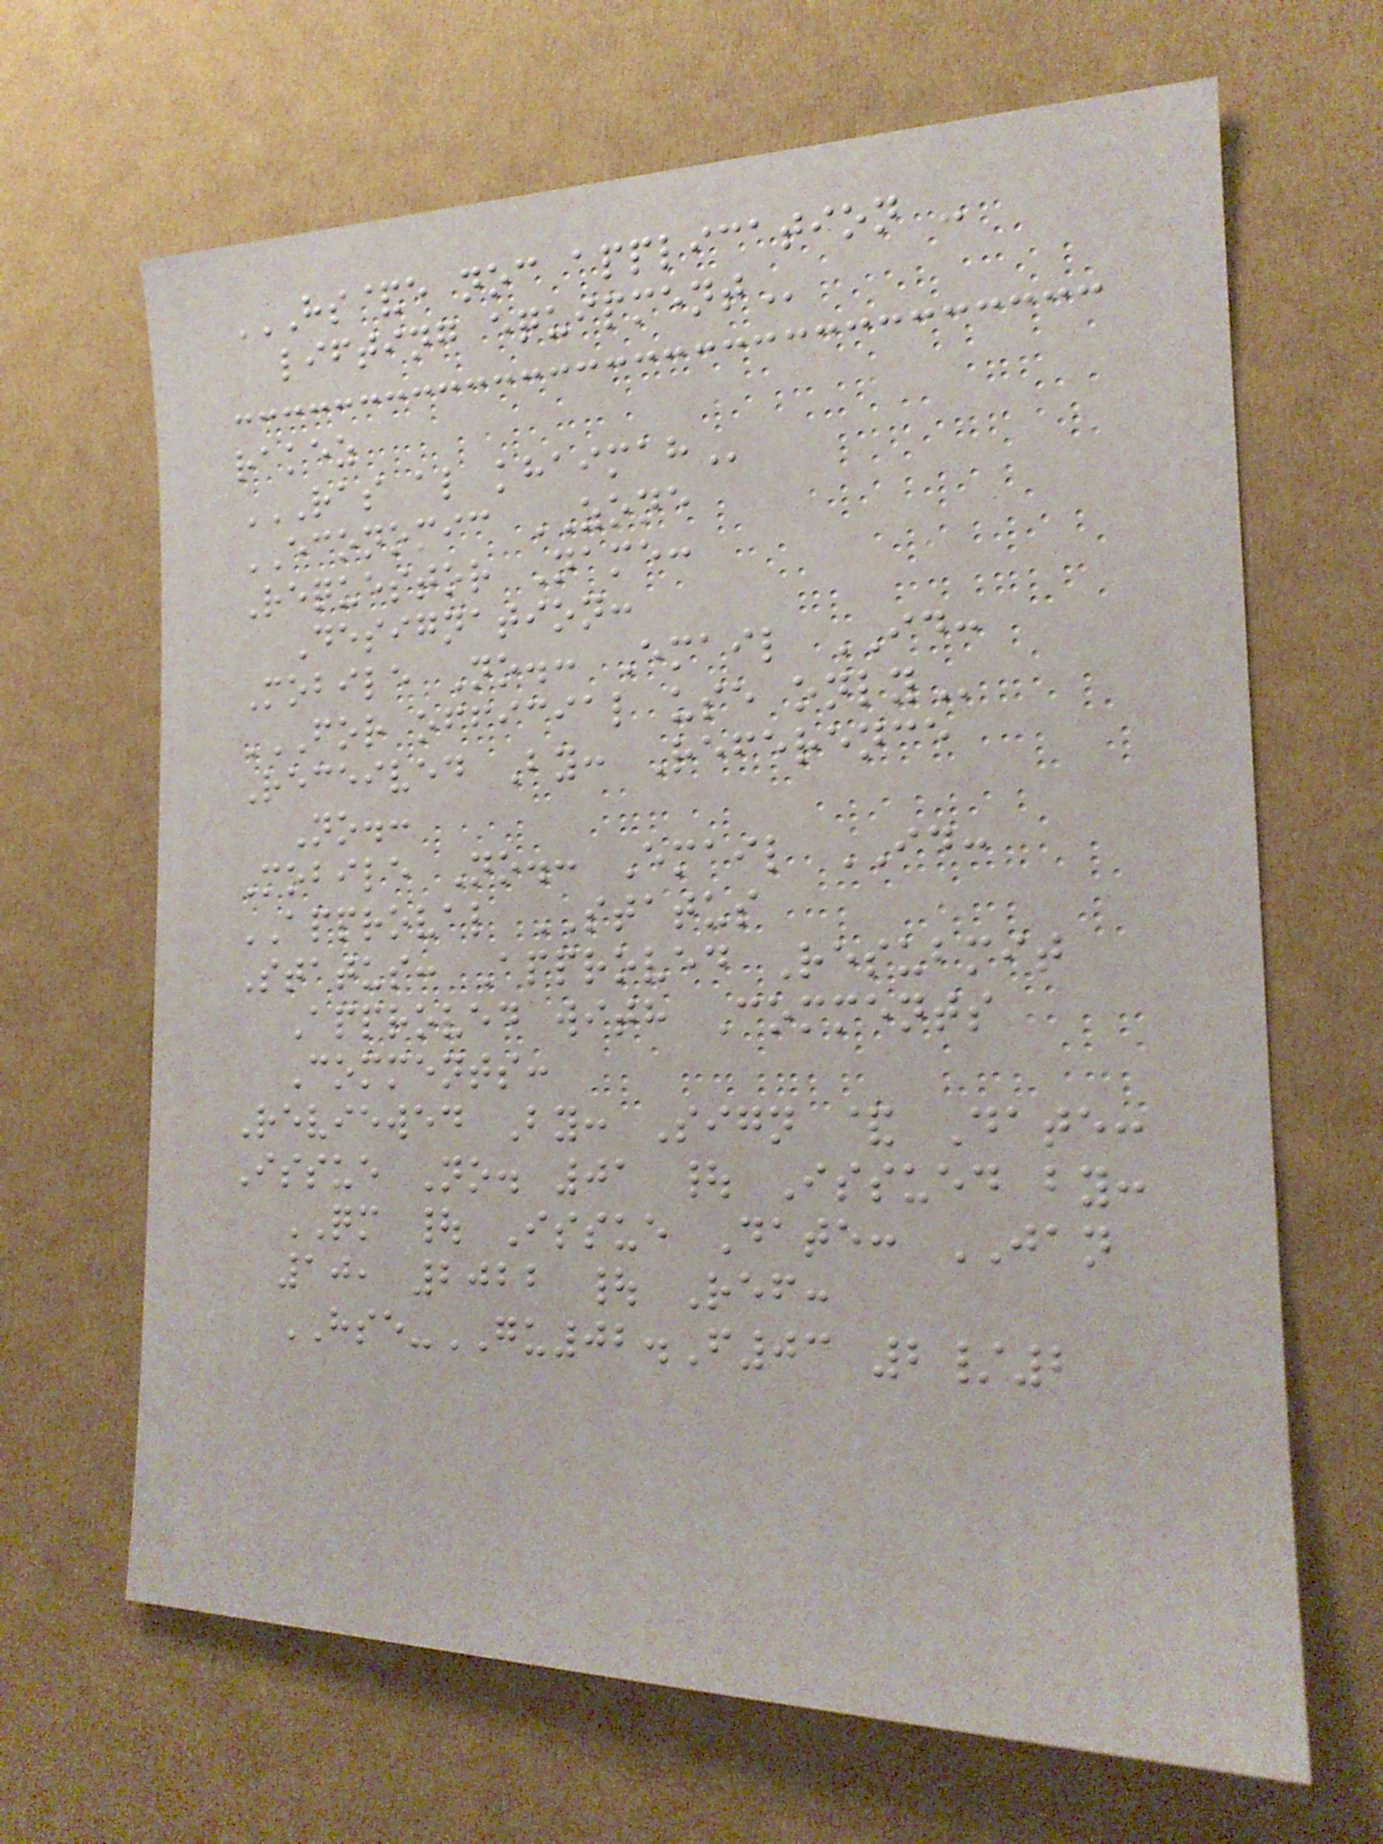HS&E NOC APPLICATION -
LIFTING EQUIPMENT
rakez
RAS AL KHAIMAH
ECONOMIC ZONE
Requestor Name:
Designation:
Mobile No.: Email ID:
FOR OFFICIAL USE ONLY
Received By: Reference
No.:
Mobile No.: Email ID:
APPROVAL STATUS
Status: Approved Resubmit
Approved with Comments
Comments:
Reviewed By: Sign & Date:
Issue No. 01 | Issued by:
QM | Issue Date: JAN
10, 2022 | Ref:
HSE-GU02.F03 2/2
